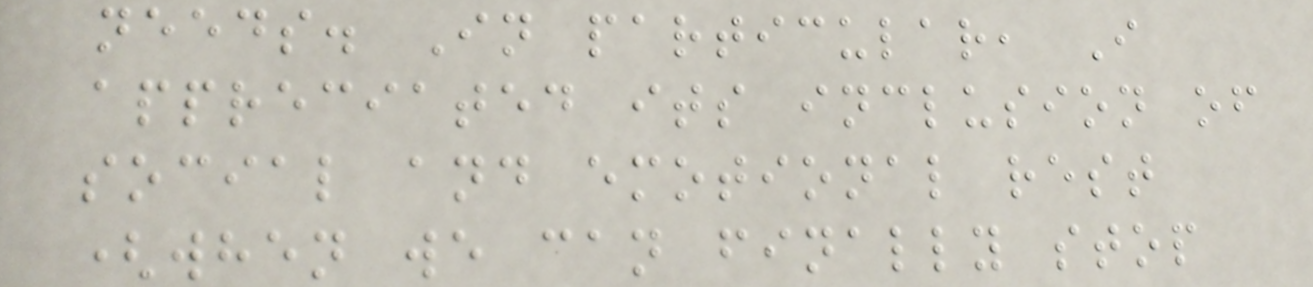needs. In particular, I
appreciated its inclusion of
social and emotional rest
(when we can finally stop
